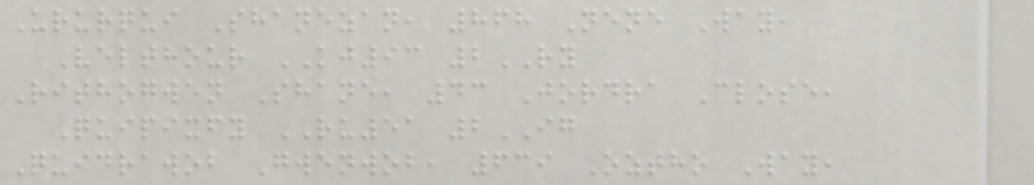Ururqui Shanezan, 868 Nene Way,
Velthour KJ93 2RY
Rithogwen Shane, 43 Jordra Close,
Quipixfy RU51 2IG
Quidrawob Gwenwob, 639 Oztho Way,
